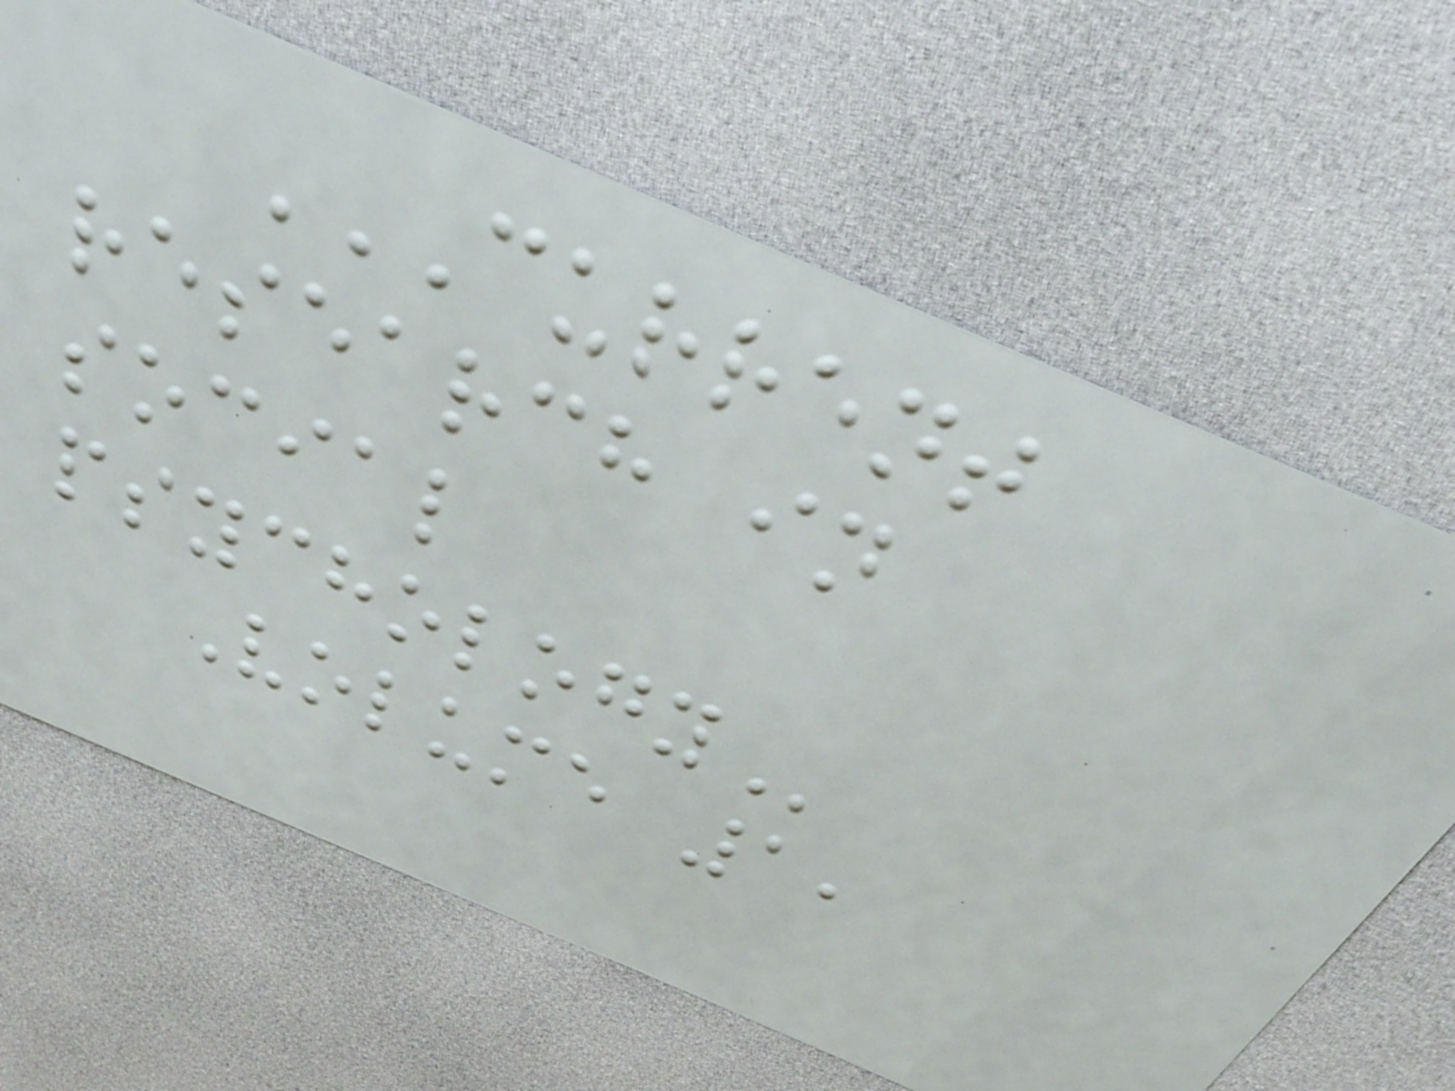CURRENT
RESEARCH IN
SOCIAL
PSYCHOLOGY
Volume 1,
